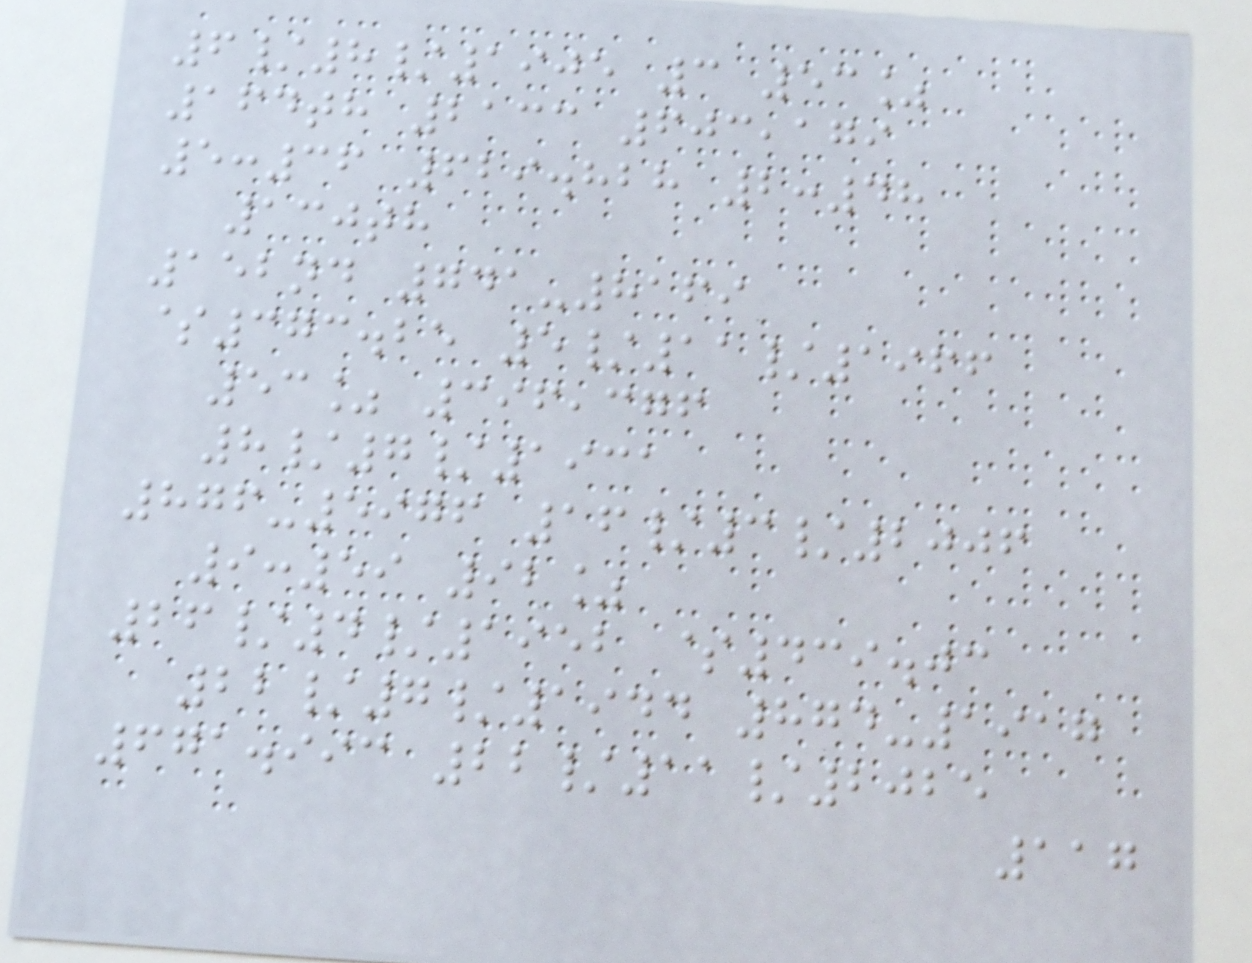6/8/1905 3 53%
164th 2133 603,179
5:36 629.828 2:48
130th
152nd 741-8169
$373.25 5/11/1966
53% 396,376
8/7/1931
876-5976 16/3/2006
9:59 92%
26/4/1952 $439.03
22/7/1944 874-1917
671.993 22/11/2025
117
